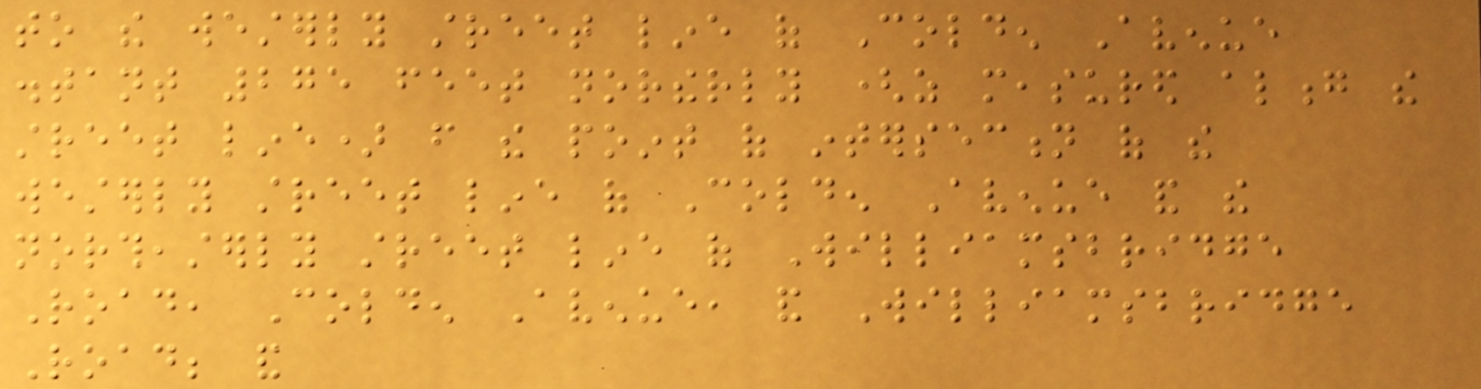to the westerly street line of Colden Avenue
distant 275 feet northerly (as measured along the
street line) from the point of intersection of the
westerly street line of Colden Avenue and the
northeasterly street line of Williamsbridge
Road, Colden Avenue, and Williamsbridge
Road; and
